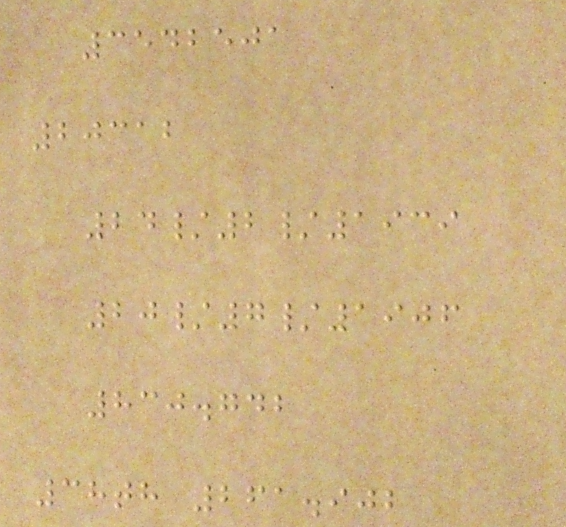3542501
20312
24/2/1939
20/7/1906
830.742
38th 261.902
